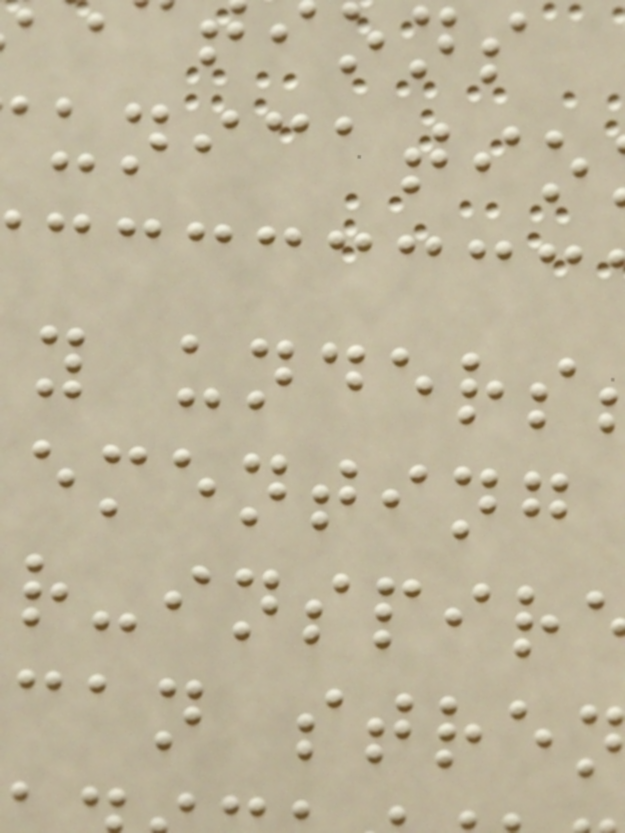y unders
ementing
can stre
